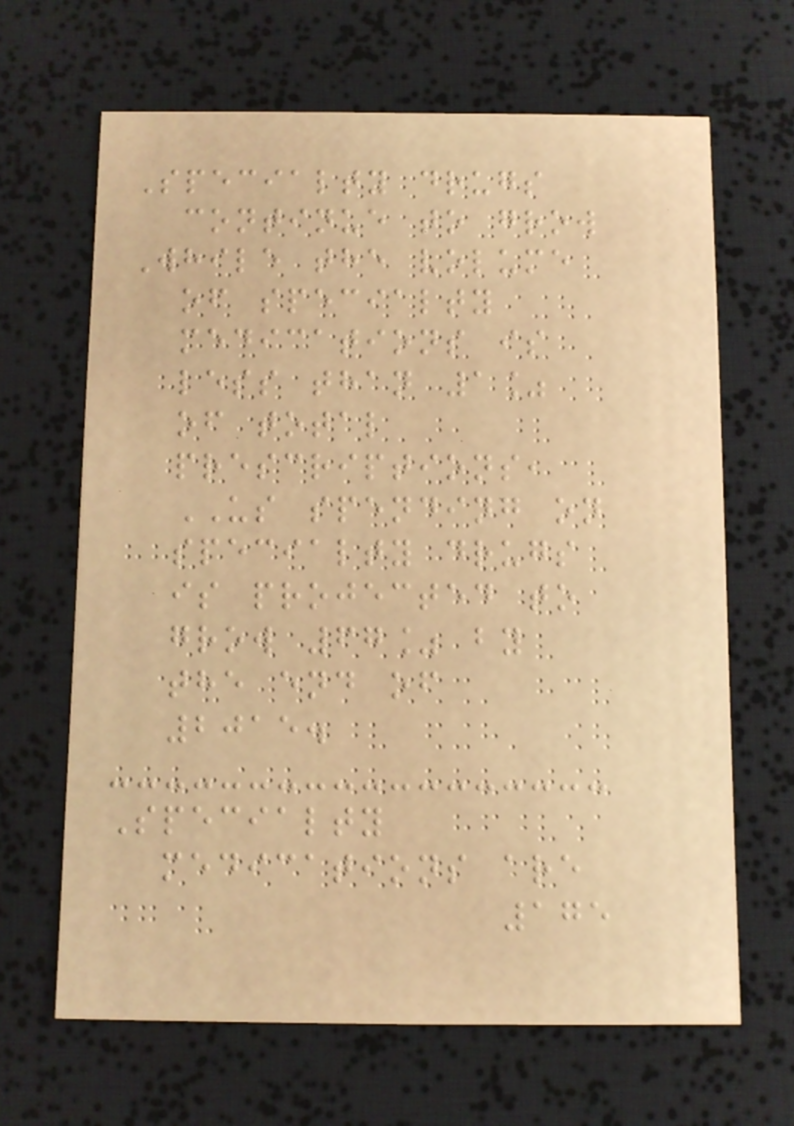Specialty drugs
continue to grow
While the volume
of specialty
medications is
less than 1%
of total
prescriptions,
US spending on
specialty drugs
is projected to
grow 67% by
the end of
2015.
Specialty
medications are
175
